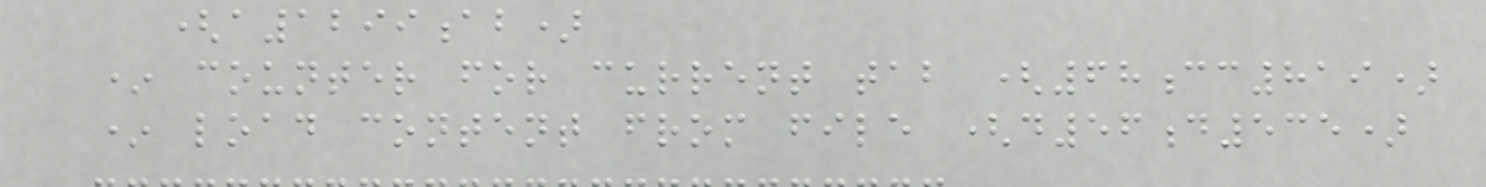(a1299ab)
* counter for current tab (68cc819)
* load content from file (d56d535)
